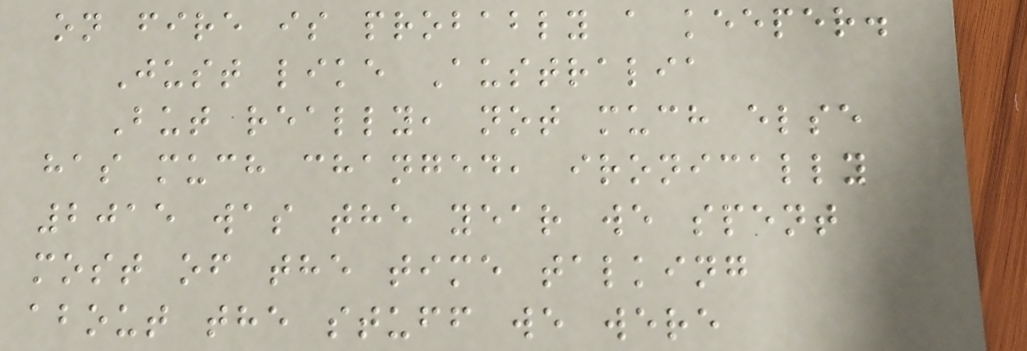on fire is probably a keeper.
Just like Australia
But really, not much else
has much changed, ironically
2015 was the year we spent
most of the time talking
about the stuff we were
